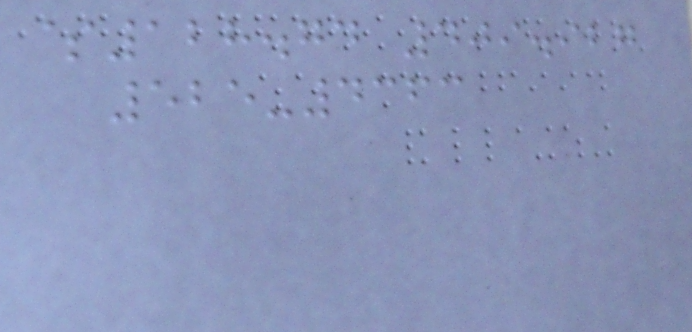$128.74 409.927
525-4363
